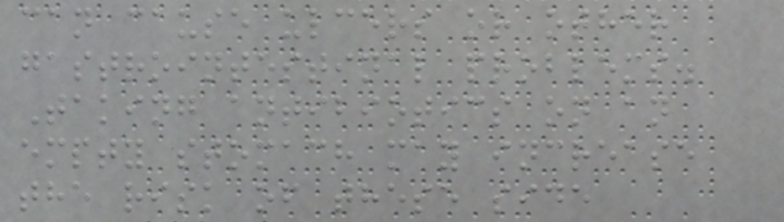can cause ulcers or other
gastrointestinal problems.
Taking antibiotics on an
empty stomach may increase
the risk of these side
